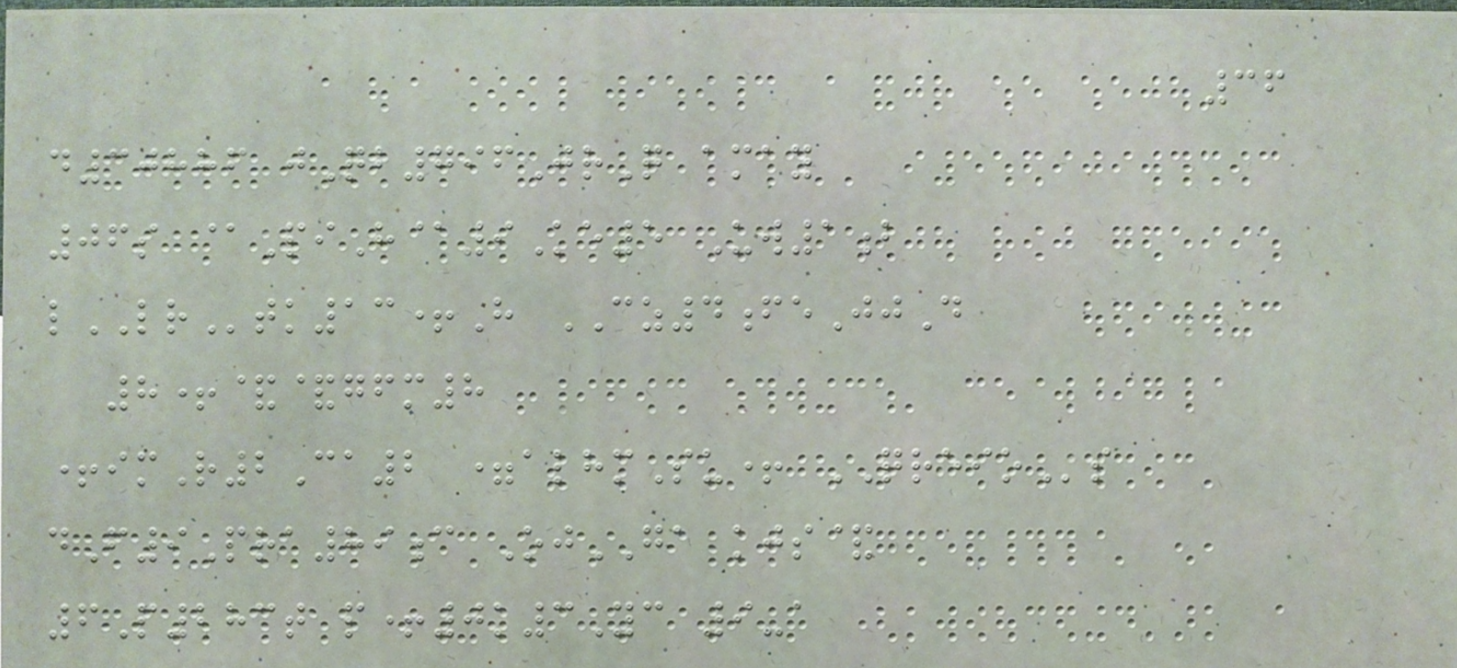36
d30886 jQb796JrQ amay
06s @PiH@9Ke5 Uw1b
lLRtk13+H CZ4feJjD
8+&&gfm8
+imR2Ca2 =alhmSu+ QREIOs
dF9Pra89c OjGA kjs&
6P283t p+0k3Yc 9-a
